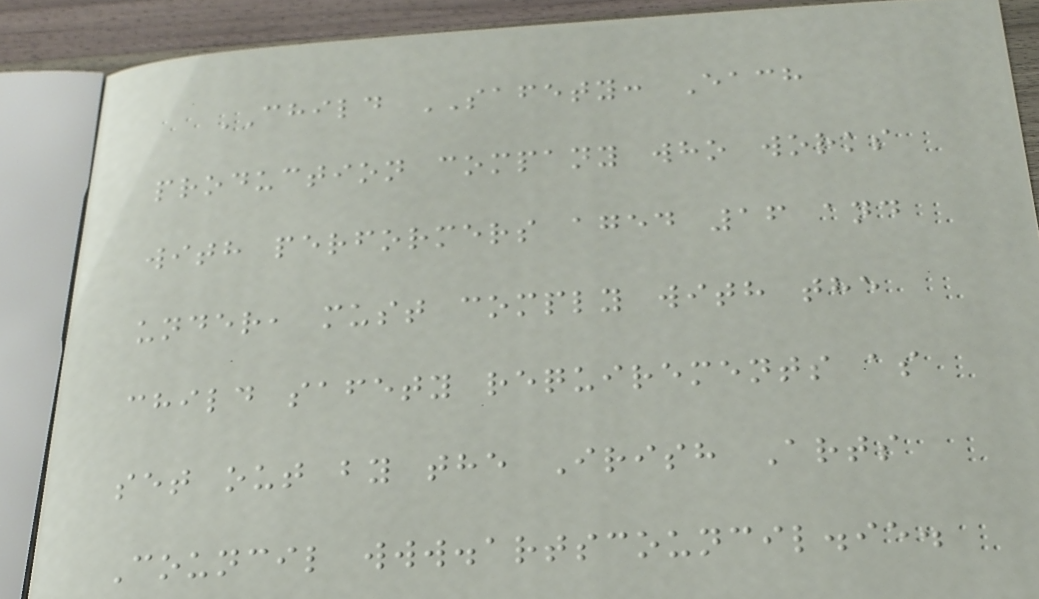CHILD SAFETY: Each
production company who works
with performers aged 16 and
under, must comply with the
child safety requirements as
set out by the Irish Arts
Council www.artscouncil.ie.
